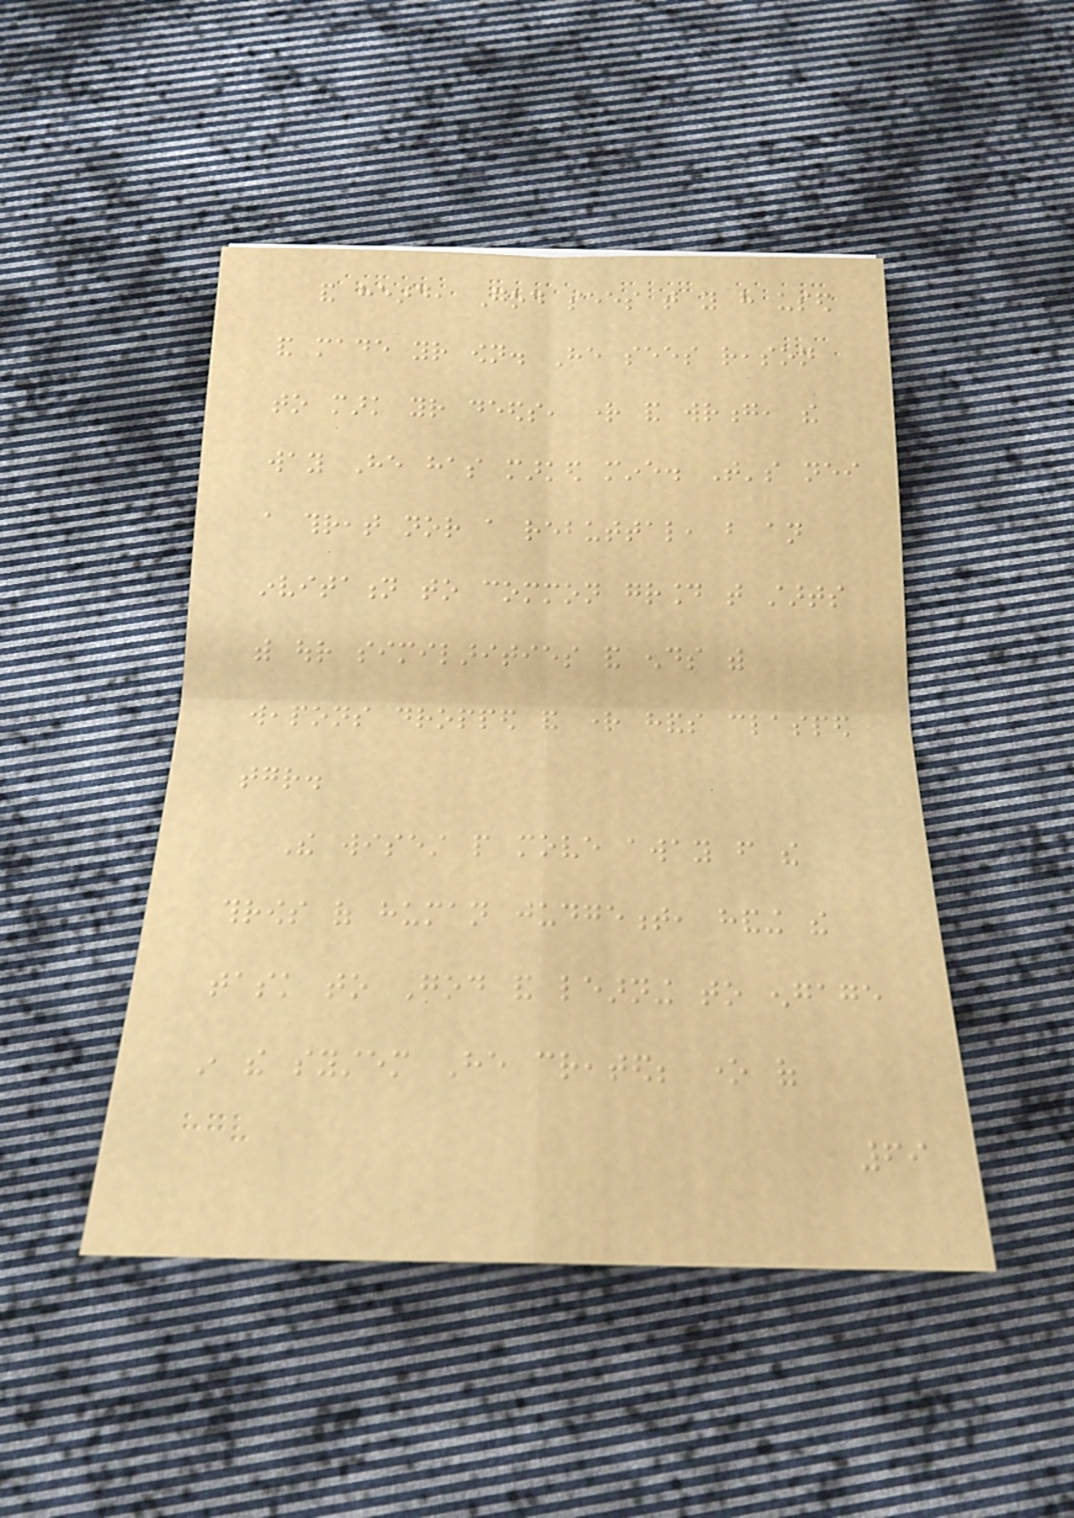and heard, God sees that you have used
and made your own. He sees reason
to mark your deeds, right and wrong, the
way He has marked mine. That's neither
a threat nor a rebuttal, but an
invitation to common ground that starts
with our similarities and ends with
weapons dropped and right hands clasped
together.
The wisest people move away from the
throws of human judgement, handing the
task to God and learning to engage
in the system He created; one of
69
